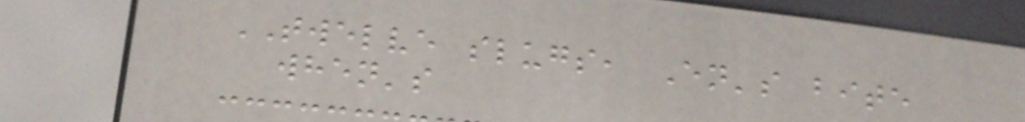TWELVE slugs, En's bite
when's
